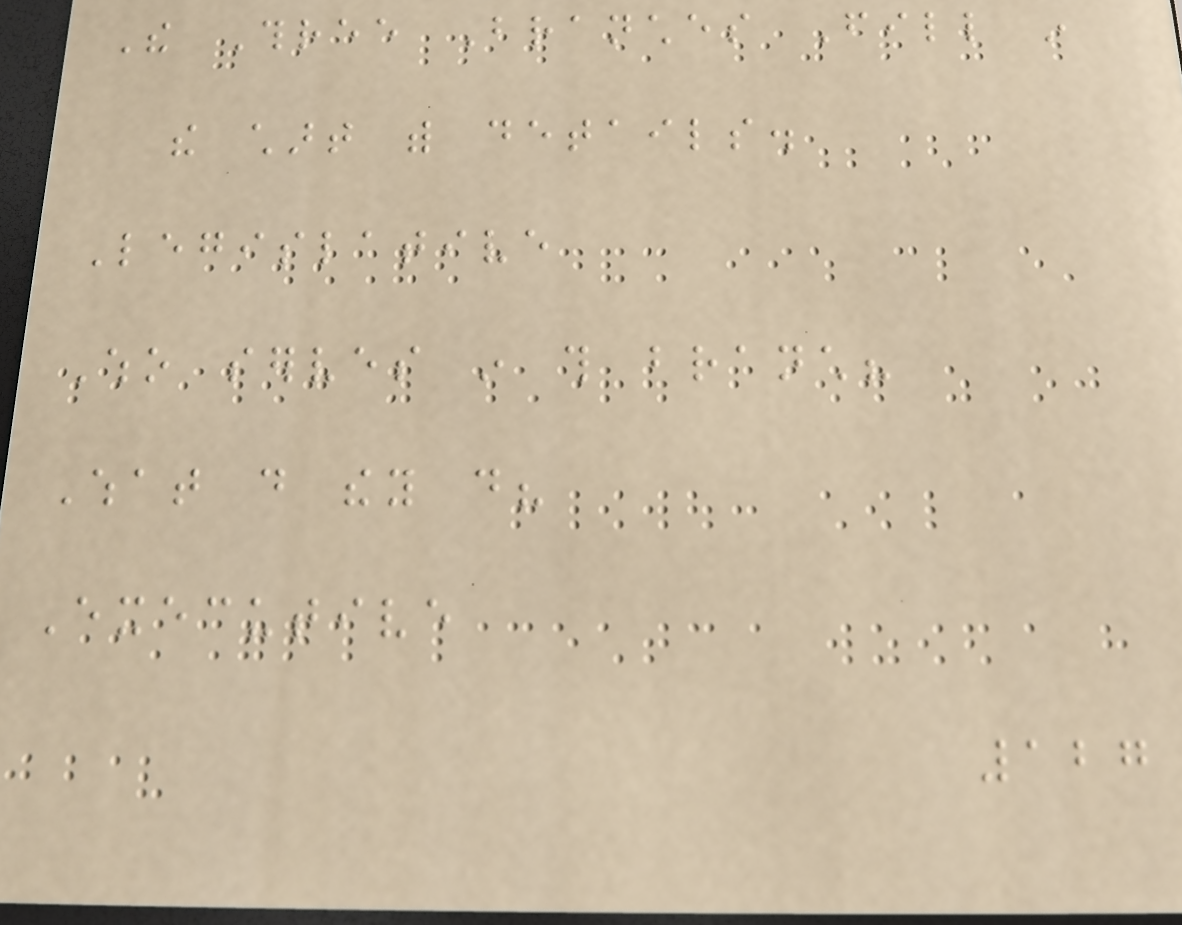The Three Branches Fill in
the chart with details.
Legislative
Who serves in this branch?
What do they do?
Executive
127
